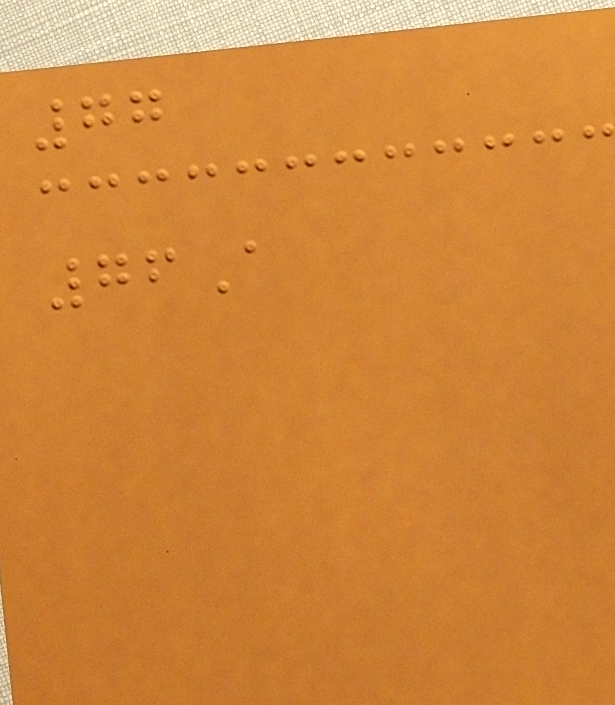77
76A
